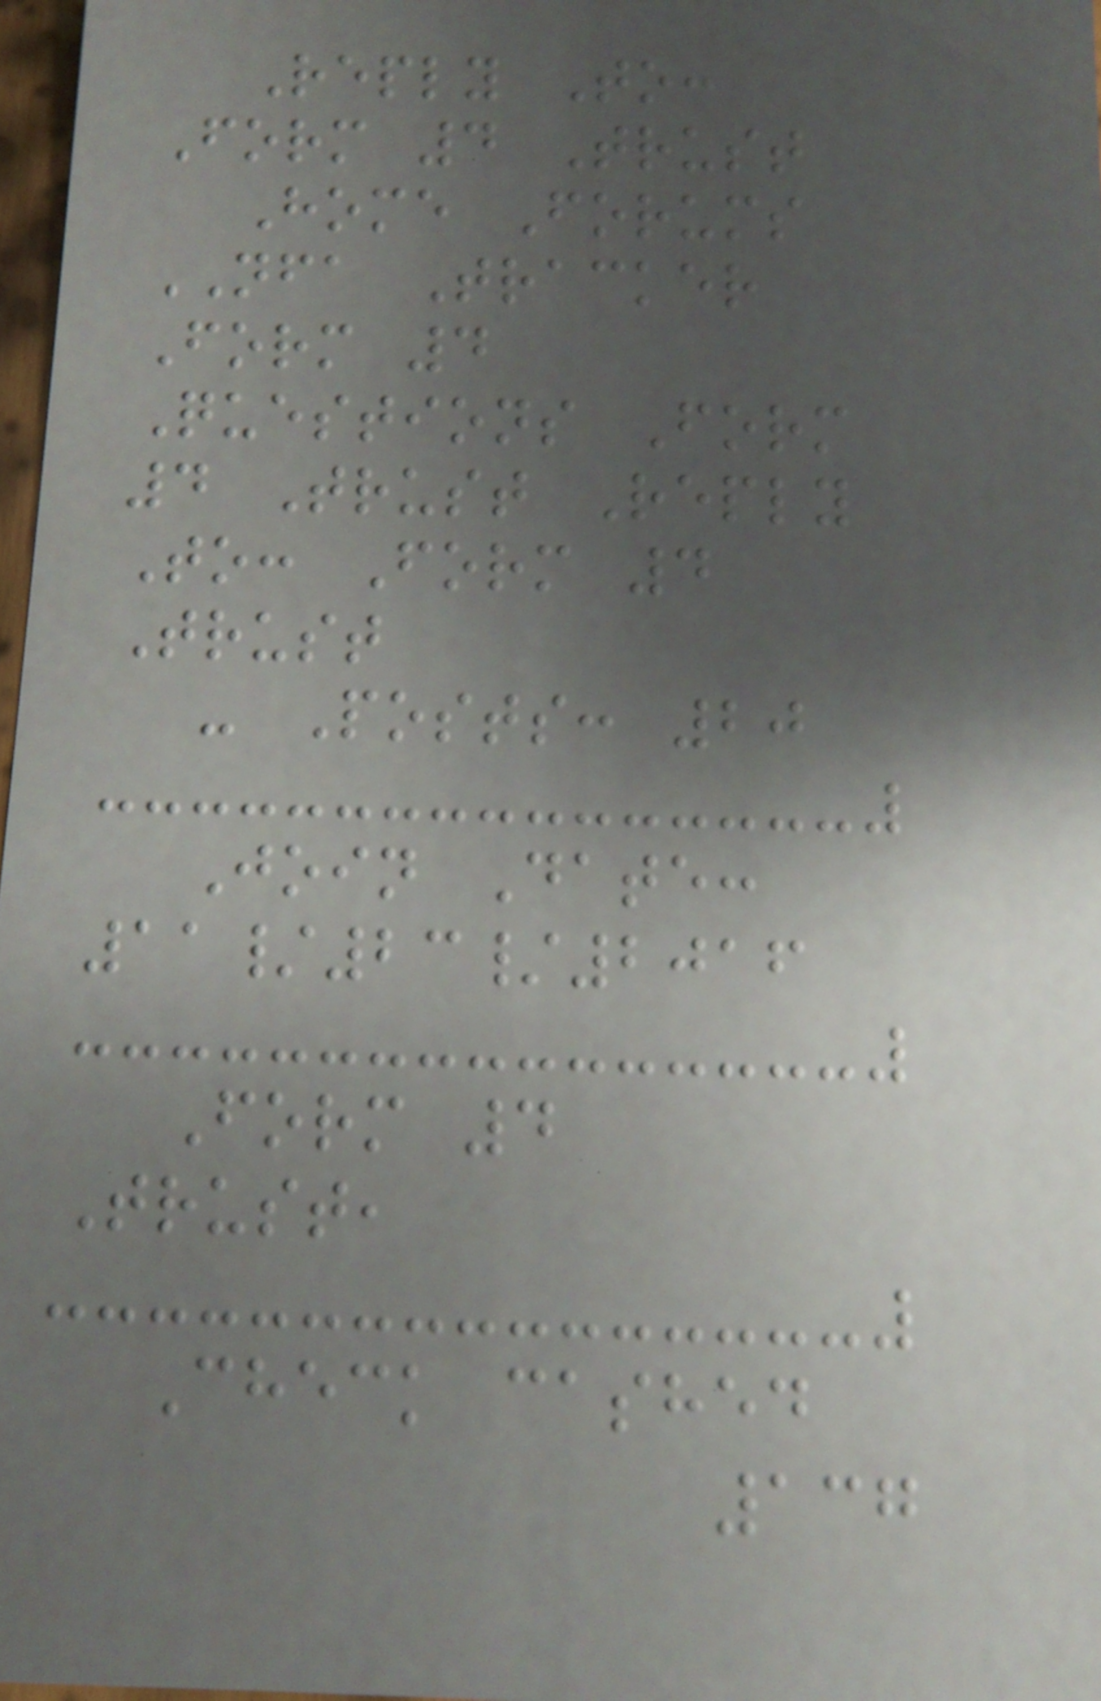Reply To:
Form 4 Trust
Home Forums
NFA Tracker
Form 4
Questions Form
4 Trust Reply
To: Form 4
Trust
- Posts: 20
Join Date:
11/23/2016
Form 4
Trust,
Check cashed
137
